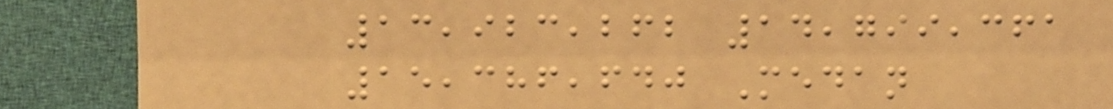13,923,262 14,799,361
15,386,640 Medan
